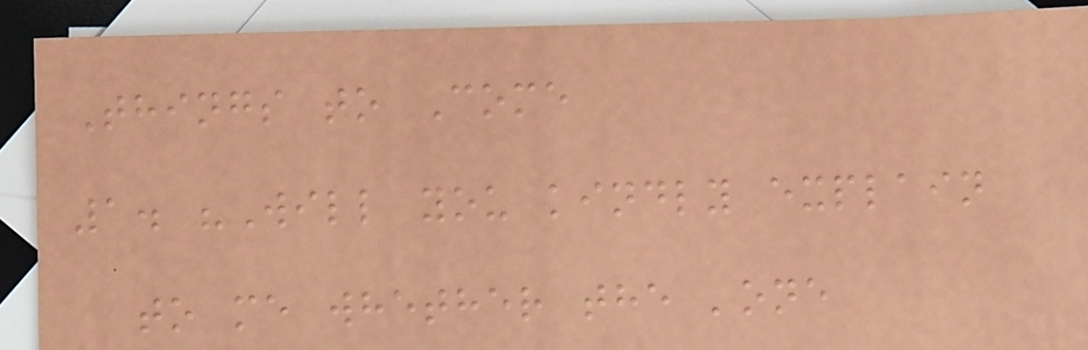Things to Come
1. "Will you kindly explain
to me whether the 'one
